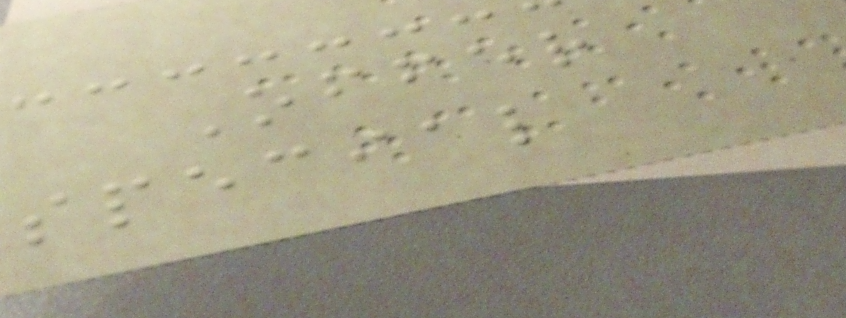Offer
special
